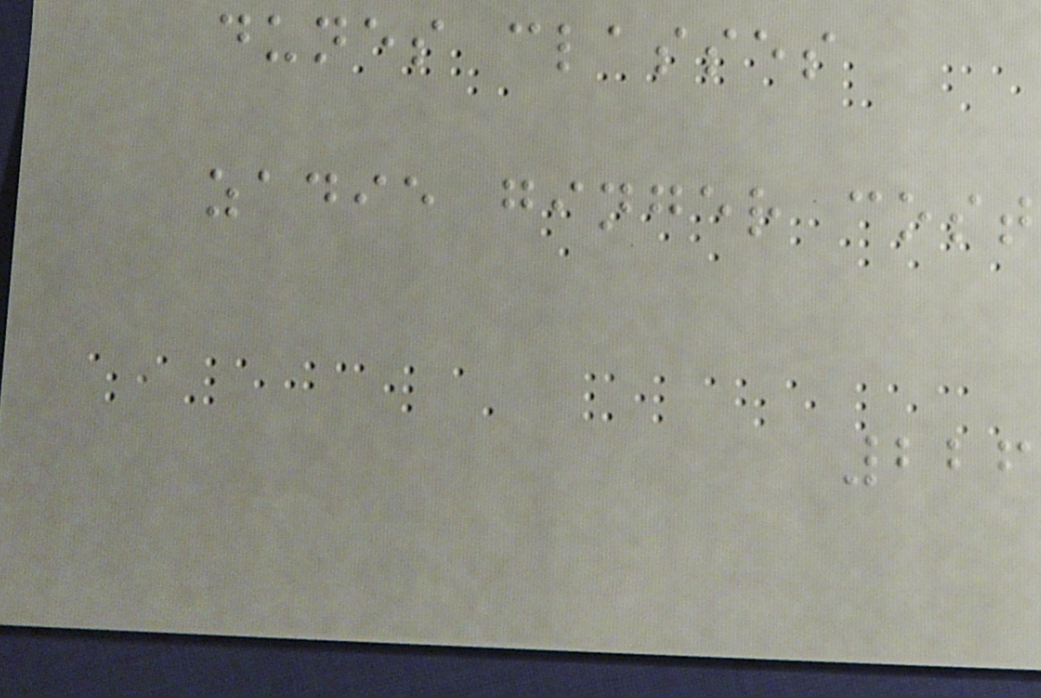dunes classes
zadie ginger cost
226
